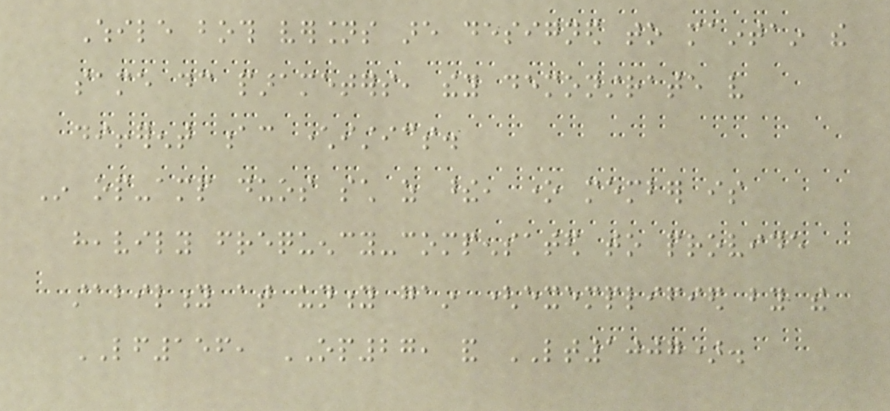While both versions are designed to maintain the
same dc parameters, they demonstrate very
different ac characteristics.
In op-amp duos such as these, one member is
heavily frequency-compensated to provide
stability at unity gain (exemplified by the
LF156, OP27, and LT1007).
